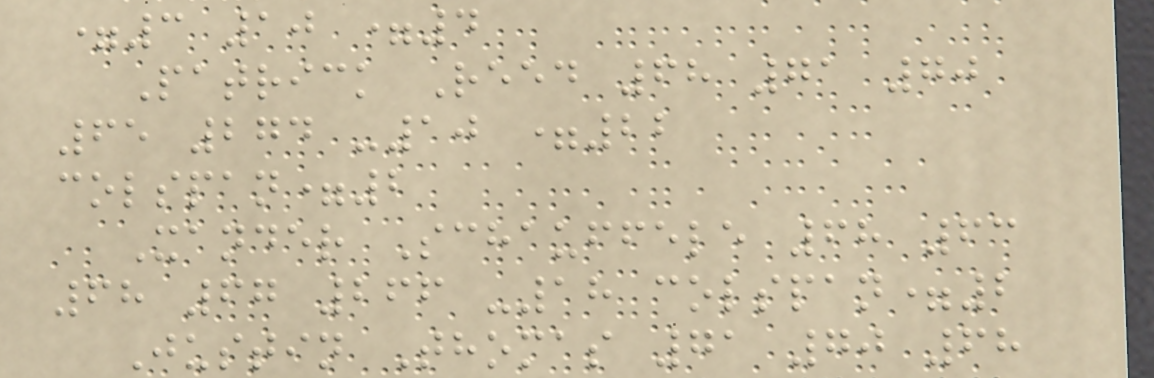=3 10 =4
Patrick Reed 68 71 70
65 274 -10 =22
colspan=2
Xander Schauffele 68 63
68 67 266 -18 colspan=2
Justin Thomas 71 70 68
